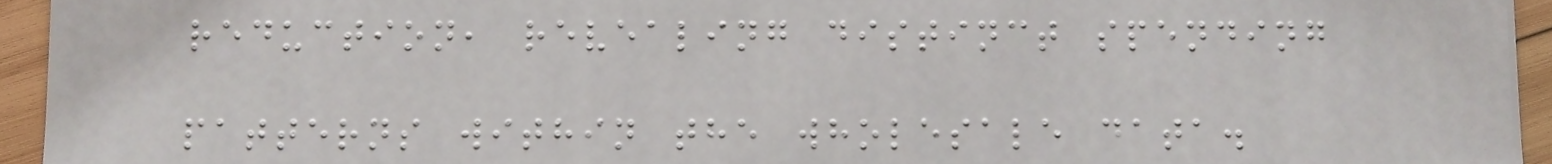reduction, revealing distinct spending
patterns within the wholesale data.
